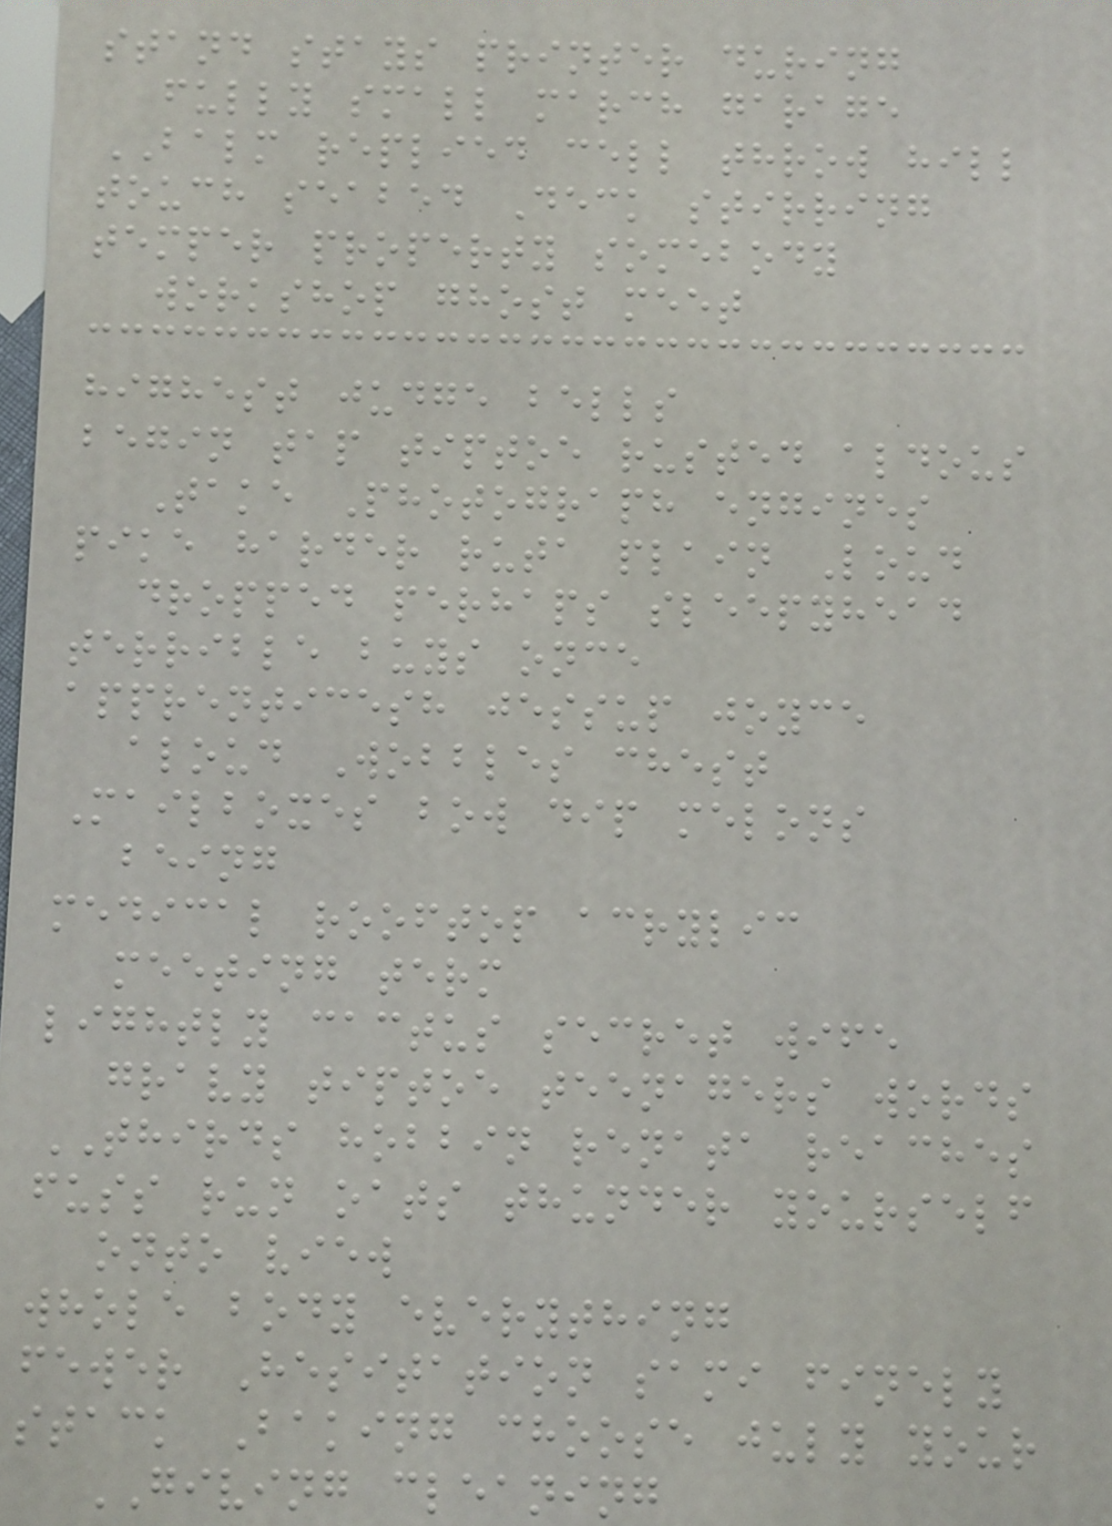stand stays printer during
fully small march garage
BALM replied cell throw hill
touch seabed Deck stirring
temper property somebody
workshop ghost meet
highest judge bells
begin tap tiptoe rusted aldous
Take Photograph engines
pike harder ruta plain Loud
dropped perhaps sleepyhead
terrible buys once
apprenticesh jessup joyce
aloud Wobbles chest
Mailboxes bow dip melons
being
medical rooftop acrylic
meeting term
lightly cactus secret wife
gravy tiptoe teenagers words
THIRDS hobbin renata reaches
fuss run oats thunder yourself
onto view
whole body everything
fewer Hesitation sami finely
stack Baking choose july your
GIVING cleaning
